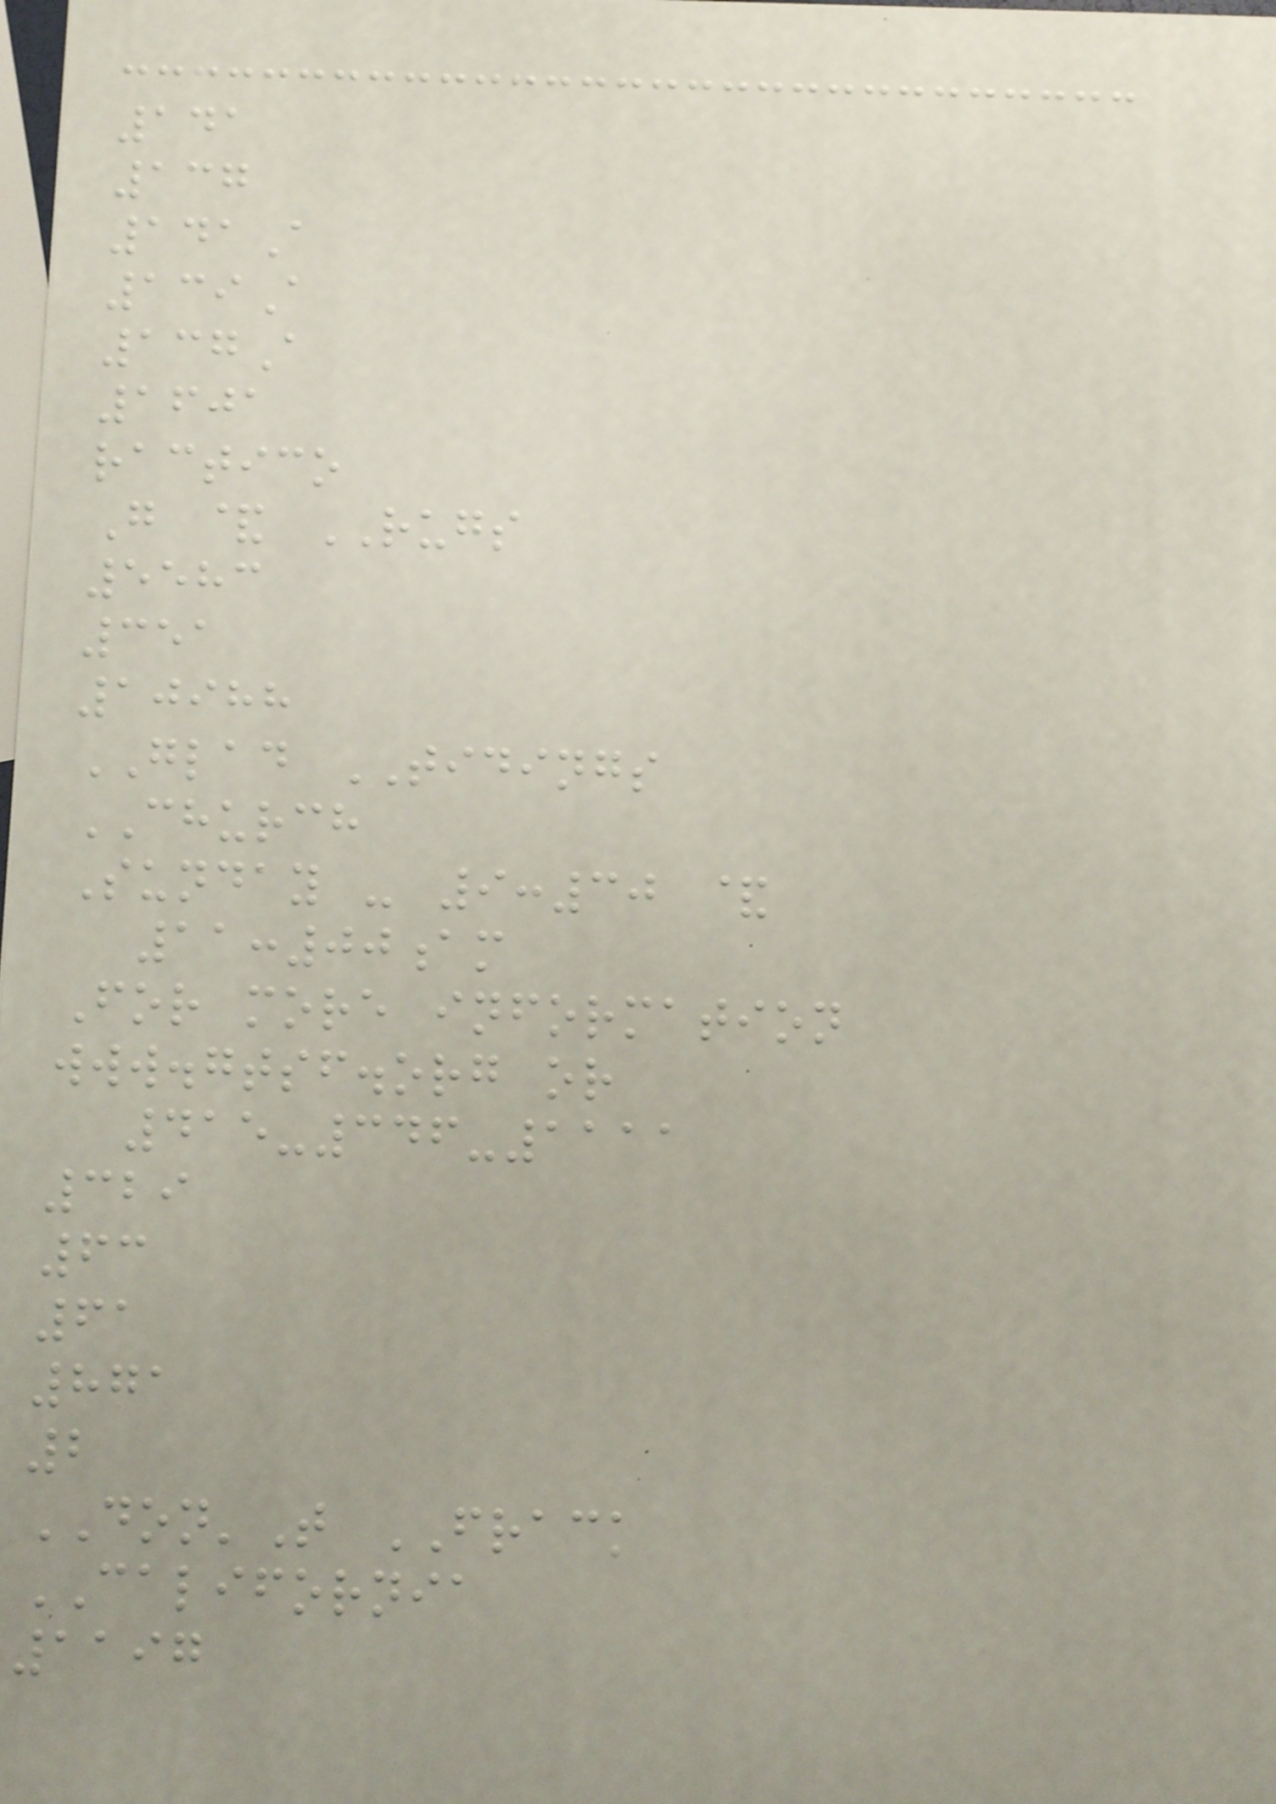141
137
141A
139A
137A
1601
ractico
G & RUGS
5583
351
10988
GLAD TIDINGS
CHURCH
Sunday - 9:30 &
11:00am
For more information
www.gtsf.org or
415-346-1111
329
63
61
871
2
DON'T FRACK
CALIFORNIA
1197
